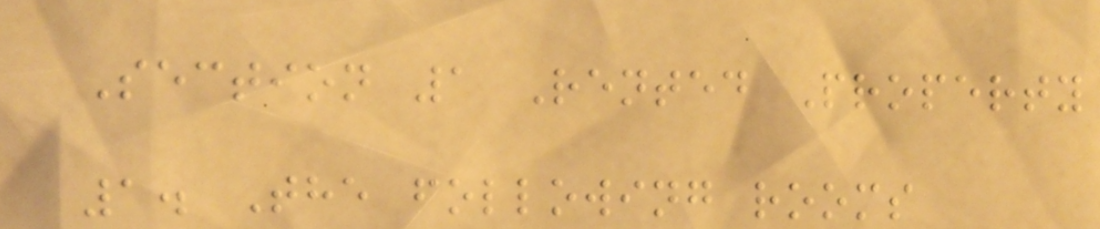Section 1 Rented Property
1. The following rooms
